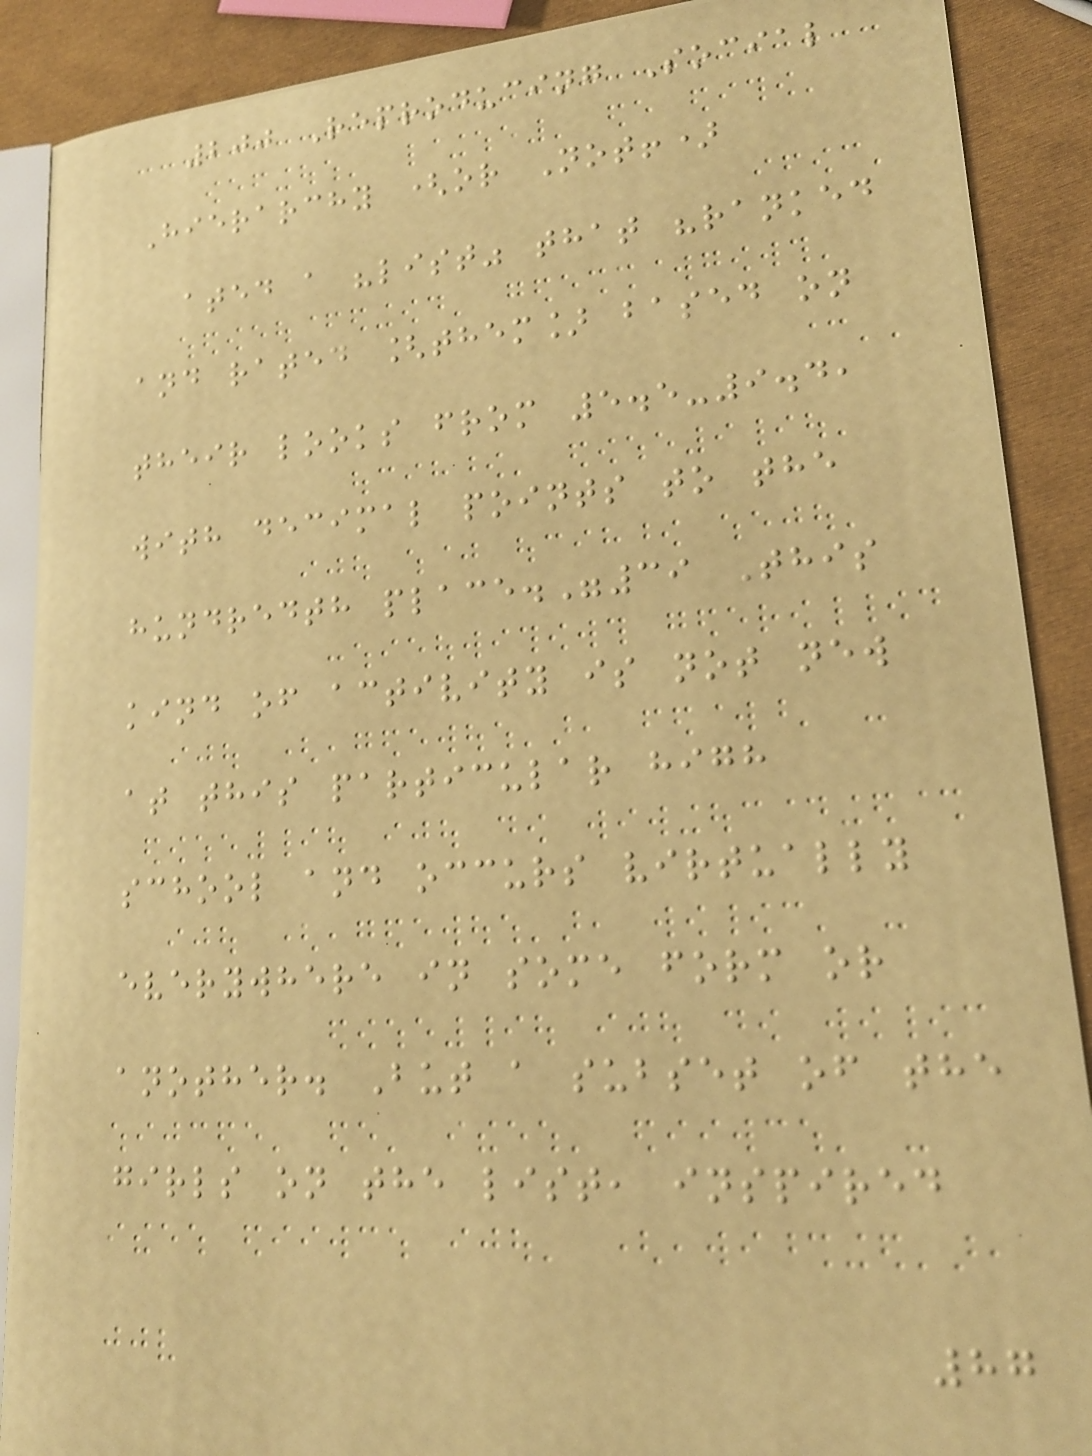200 Reproducing Social
Hierarchy (or Not!)
ated a "list" that "ranked
and rated [them] based on
their looks from 5.5-9.4,
with decimal points to the
hundredth place."39 This
kind of activity is not new
at this particular high
school and occurs virtually
everywhere in some form or
another. But a subset of the
girls on the list, inspired
87
